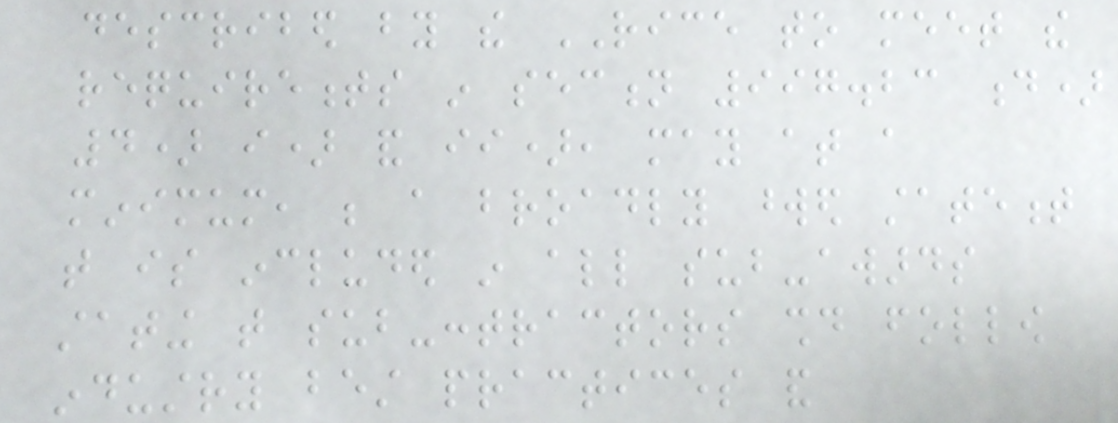described by the RICE to meet the
requirements in section 997.23 d)
4) i) and ii), may at a
minimum, be a broadly worded statement
that is included in all sub-awards
stating that sub-contractors should follow
industry best practices and
